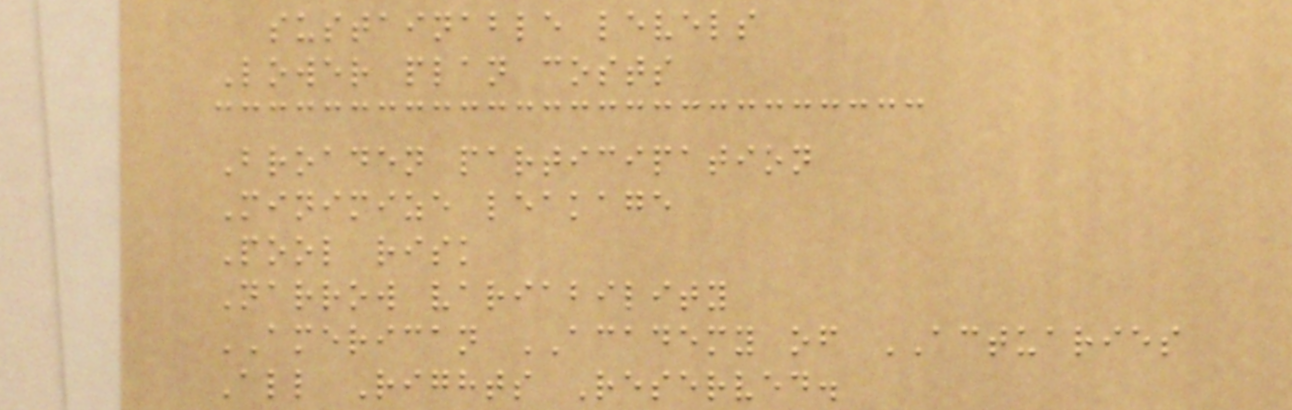sustainable levels
Lower plan costs
Broaden participation
Minimize leakage
Pool risk
Narrow variability
AMERICAN ACADEMY of ACTUARIES
All Rights Reserved.
